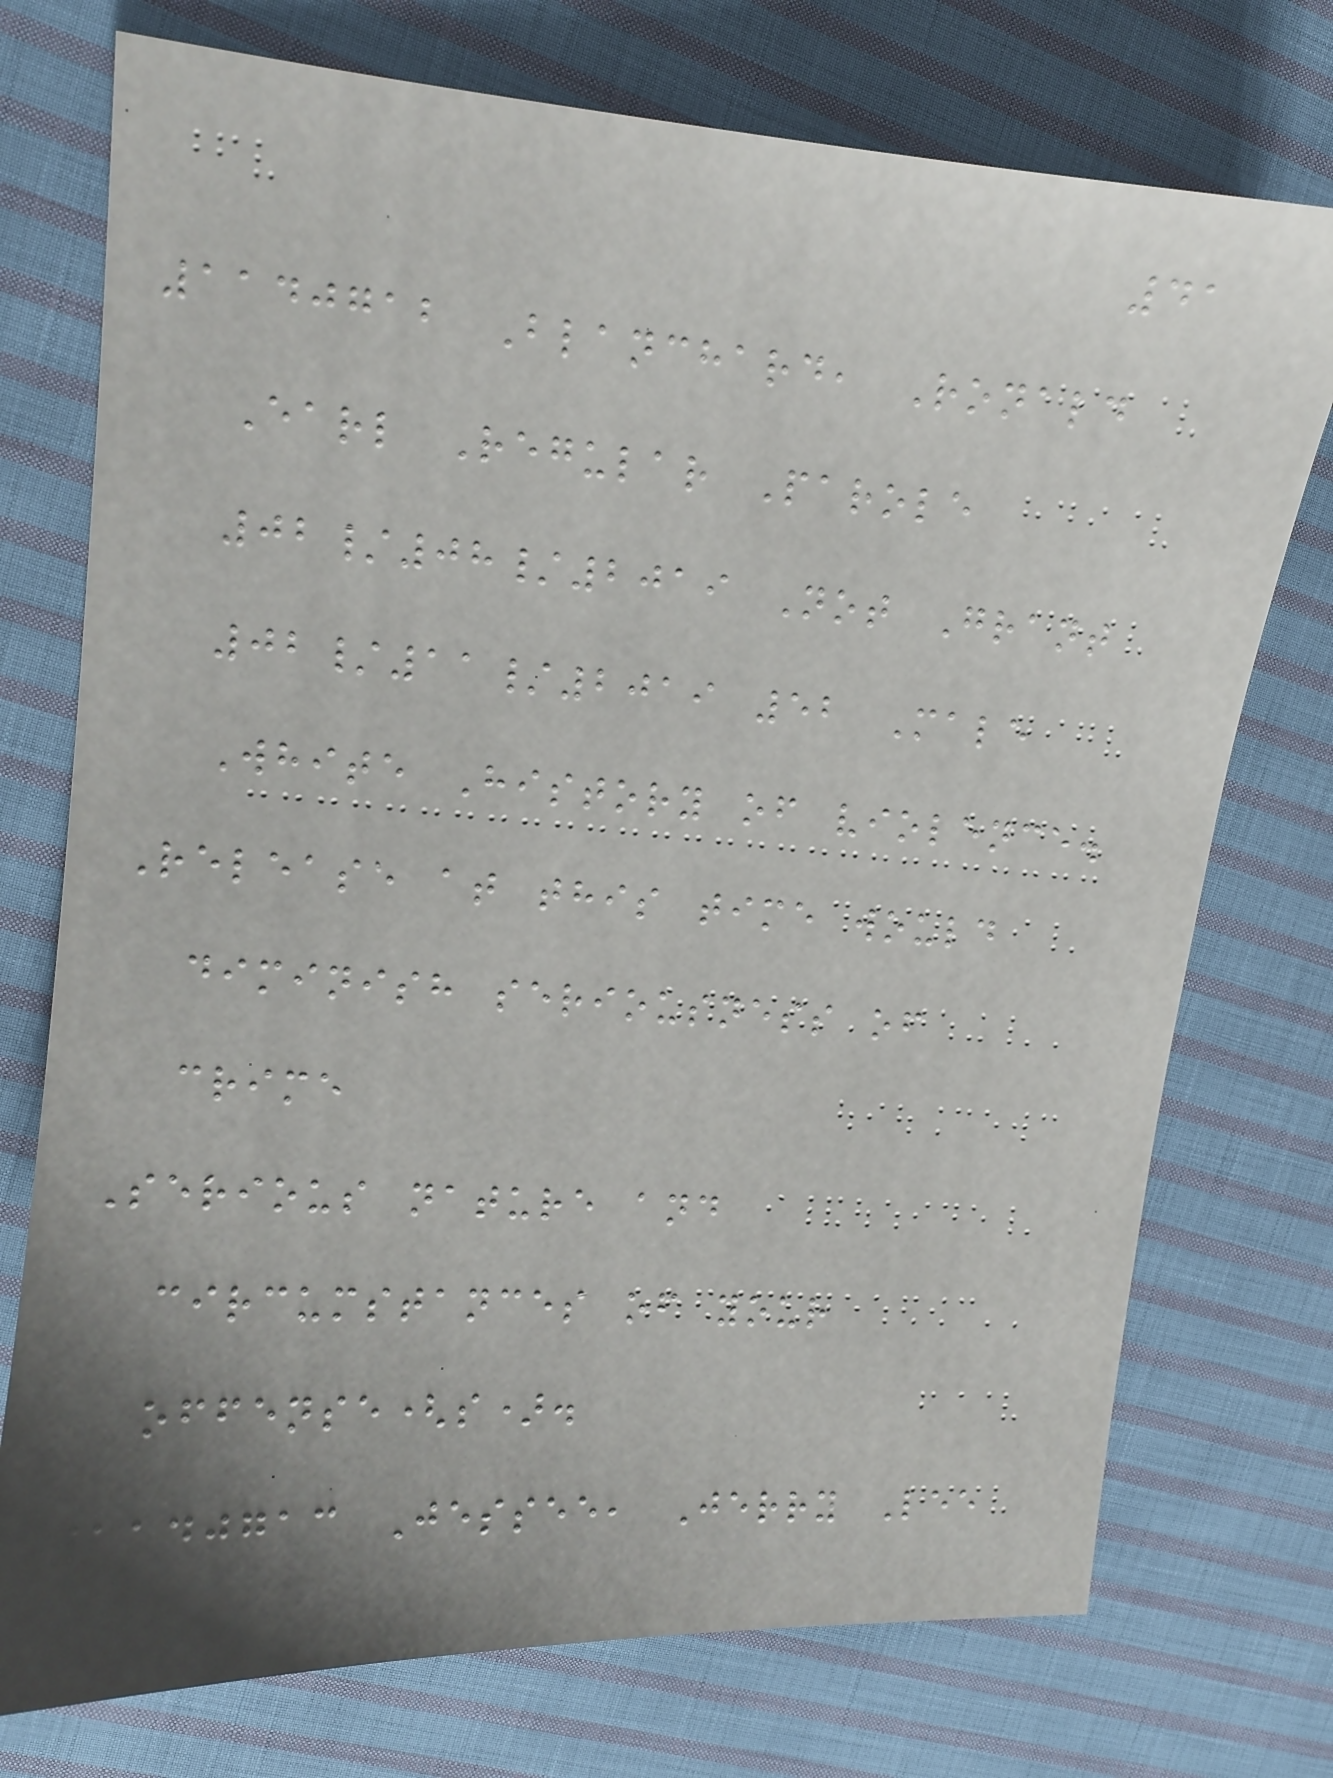41
1140712 Blanchard, Ronald
Earl Regular Parole
02/08/2019 Not Grant
02/11/2019 52 Male
White History of violence.
Release at this time would
diminish seriousness of
crime
Serious nature and
circumstances of your
offense(s).
1140713 Jessee, Jerry Lee
